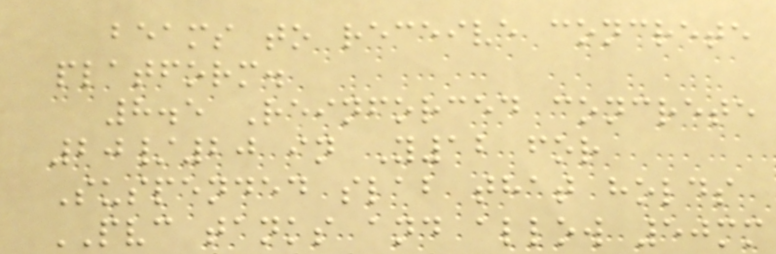beams to receive concrete
platform.
8.5 Reinforced concrete
20/20 in Y12 for
Suspended slab that holds
PVC tanks and allow 50mm
